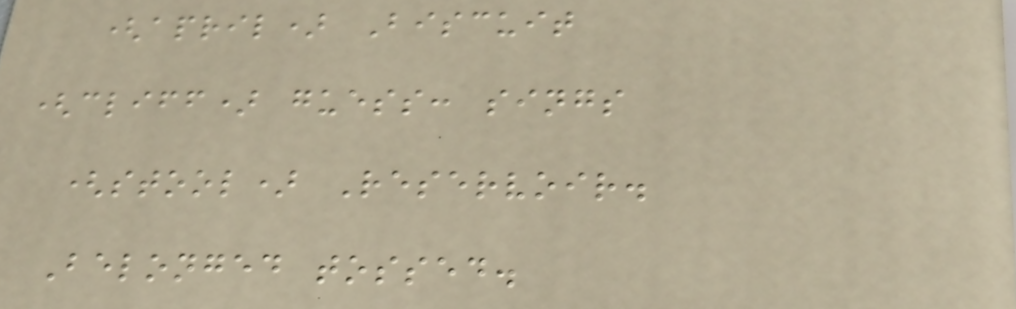(april) Biscuit
(cliff) guess: sings
(stool) Reservoir.
Belonged tossed.
